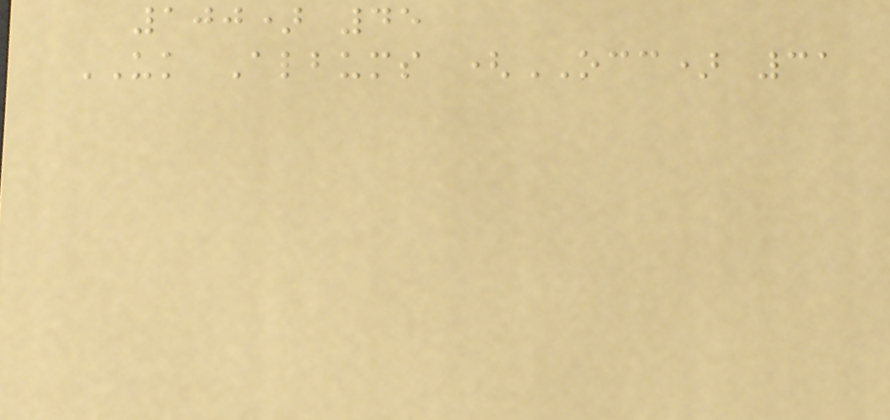100) 45
UK Albums (OCC) 31
